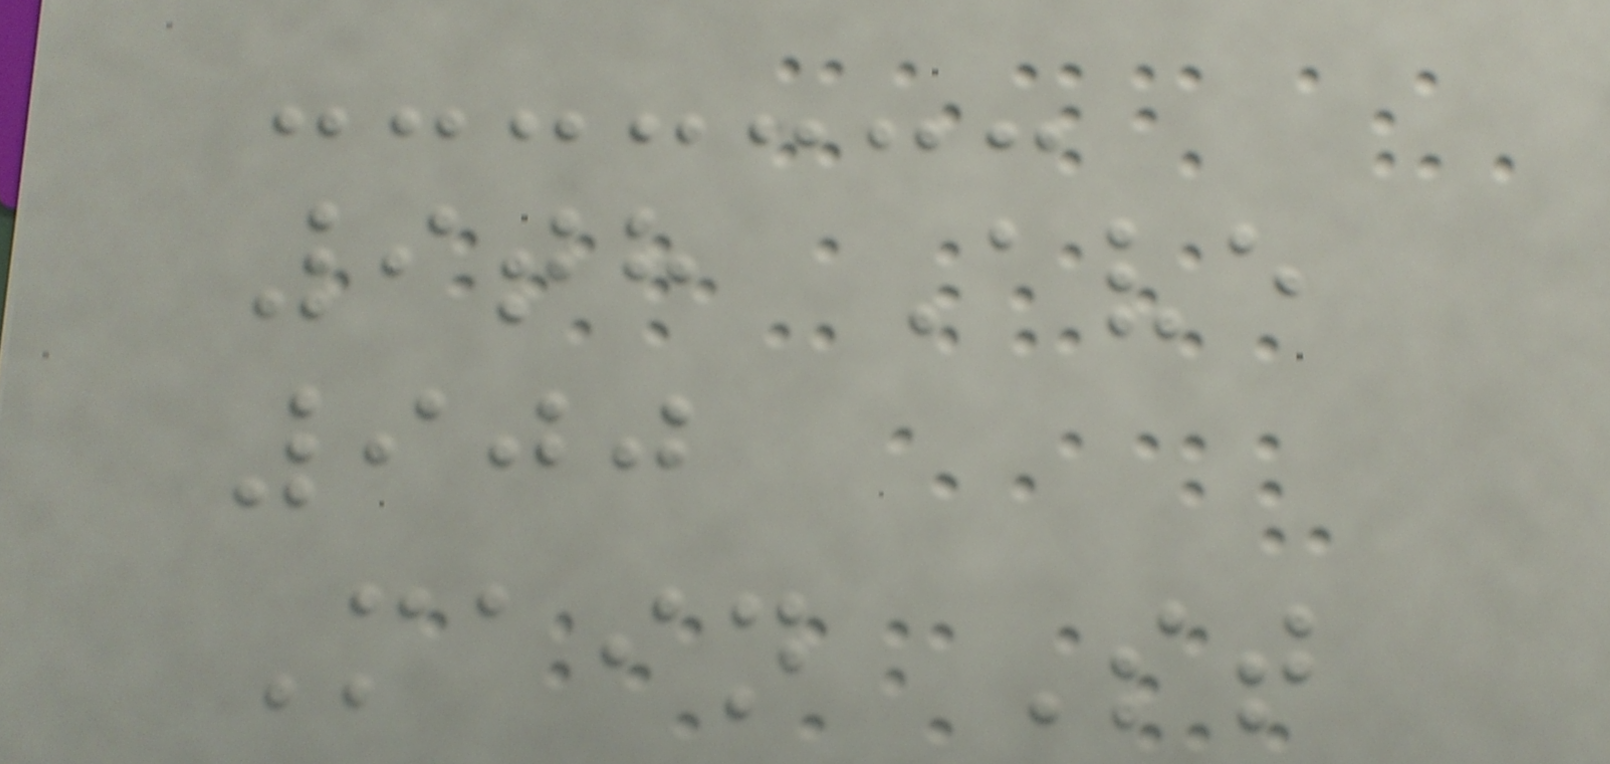9th Ave
900
Main St
